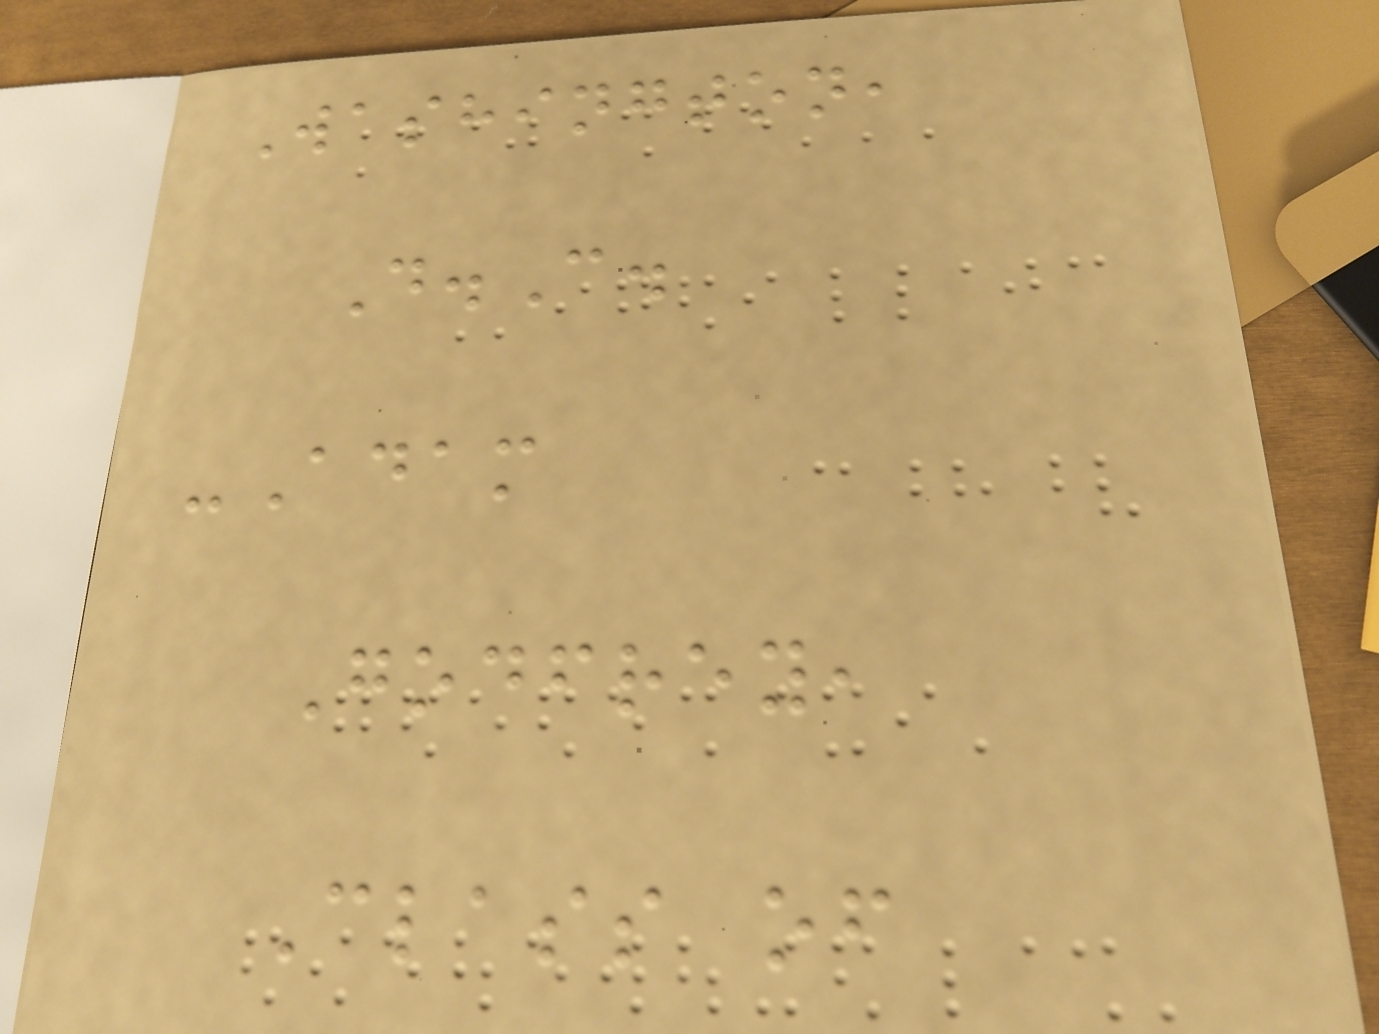Washington,
D.C.
-Adam
Godfrey,
Class of
